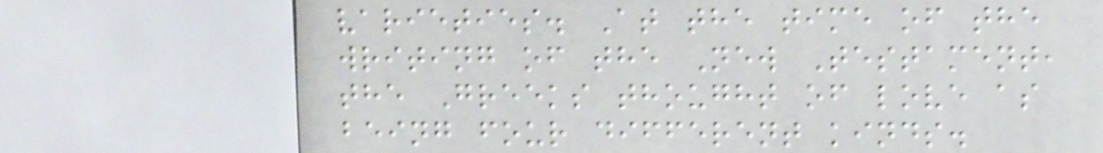varieties. At the time of the
writing of the New Testament,
the Greeks thought of love as
being four different kinds.
